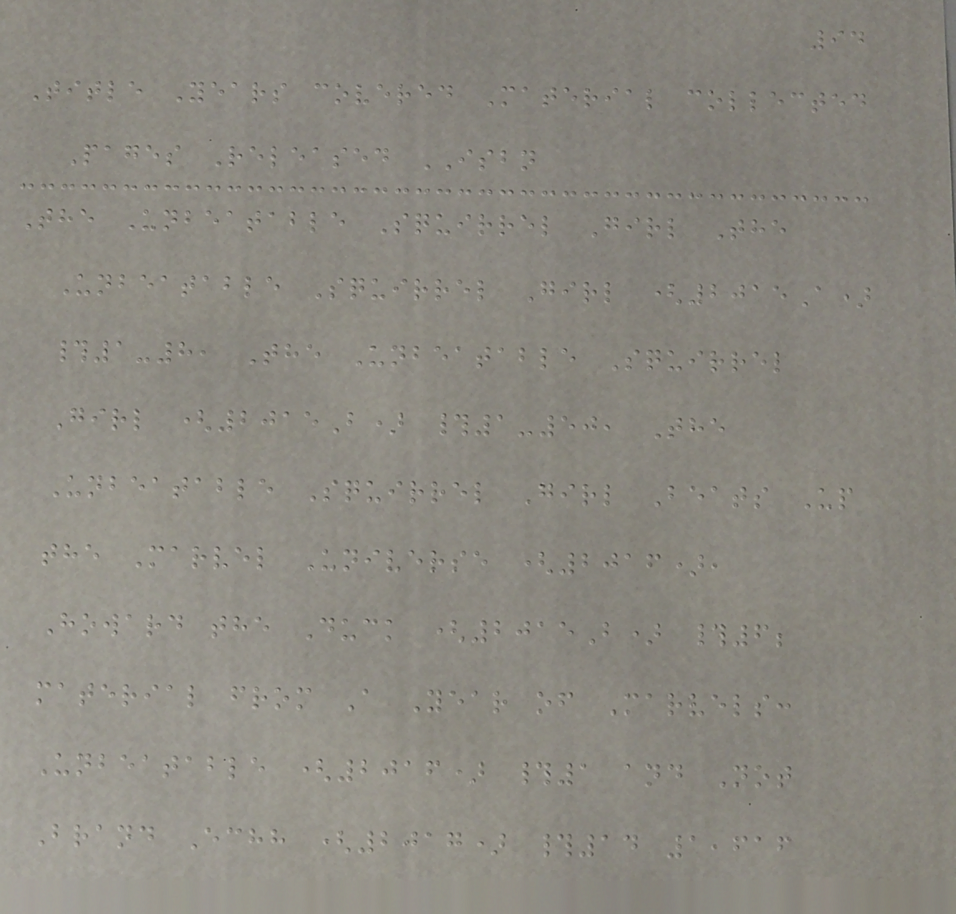94
Title Years covered Material collected
Pages Released ISBN
The Unbeatable Squirrel Girl The
Unbeatable Squirrel Girl (2015A)
#1-8, The Unbeatable Squirrel
Girl (2015B) #1-50, The
Unbeatable Squirrel Girl Beats Up
the Marvel Universe (2016),
Howard the Duck (2015B) #6;
material from A Year of Marvels:
Unbeatable (2016) #1 and Not
Brand Echh (2017) #14 1,616
